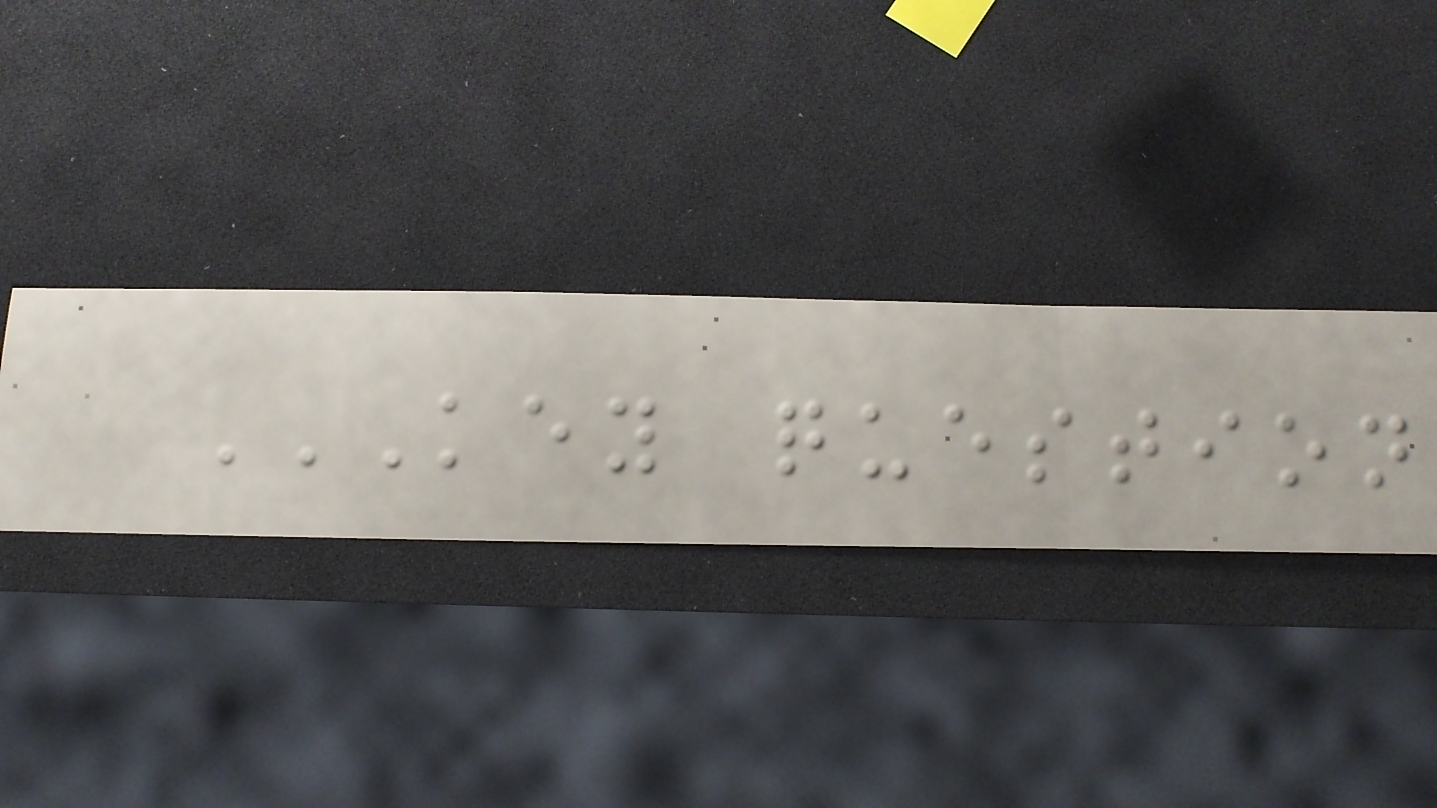KEY QUESTION
